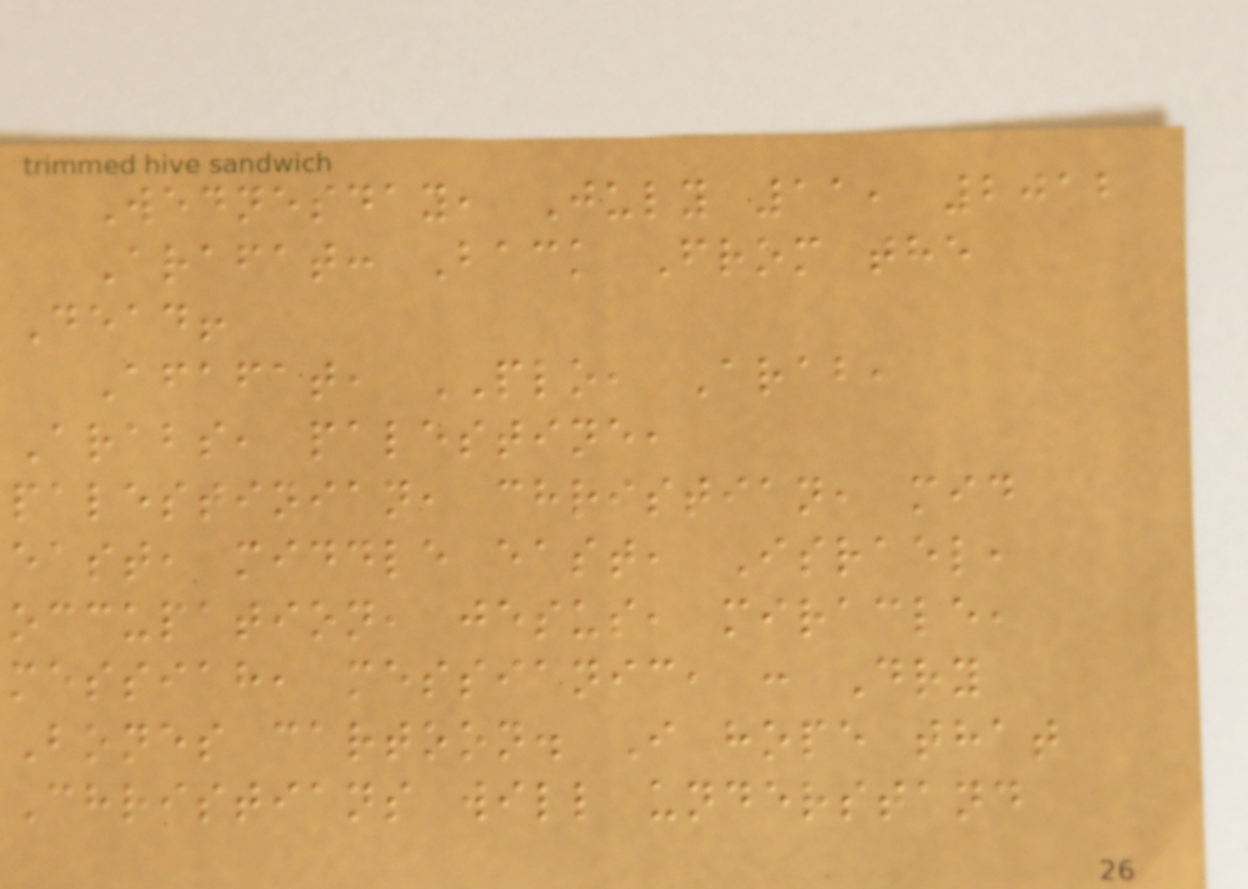Wednesday, July 11, 2012
Arafat: Back From the
Dead!
Afafat, PLO, Arab,
Arabs, palestine,
palestinian, christian, mid
east, middle east, Israel,
occupation, jesus, miracle,
messiah, messianic, : Dry
Bones cartoon. I hope that
Christians will understand
